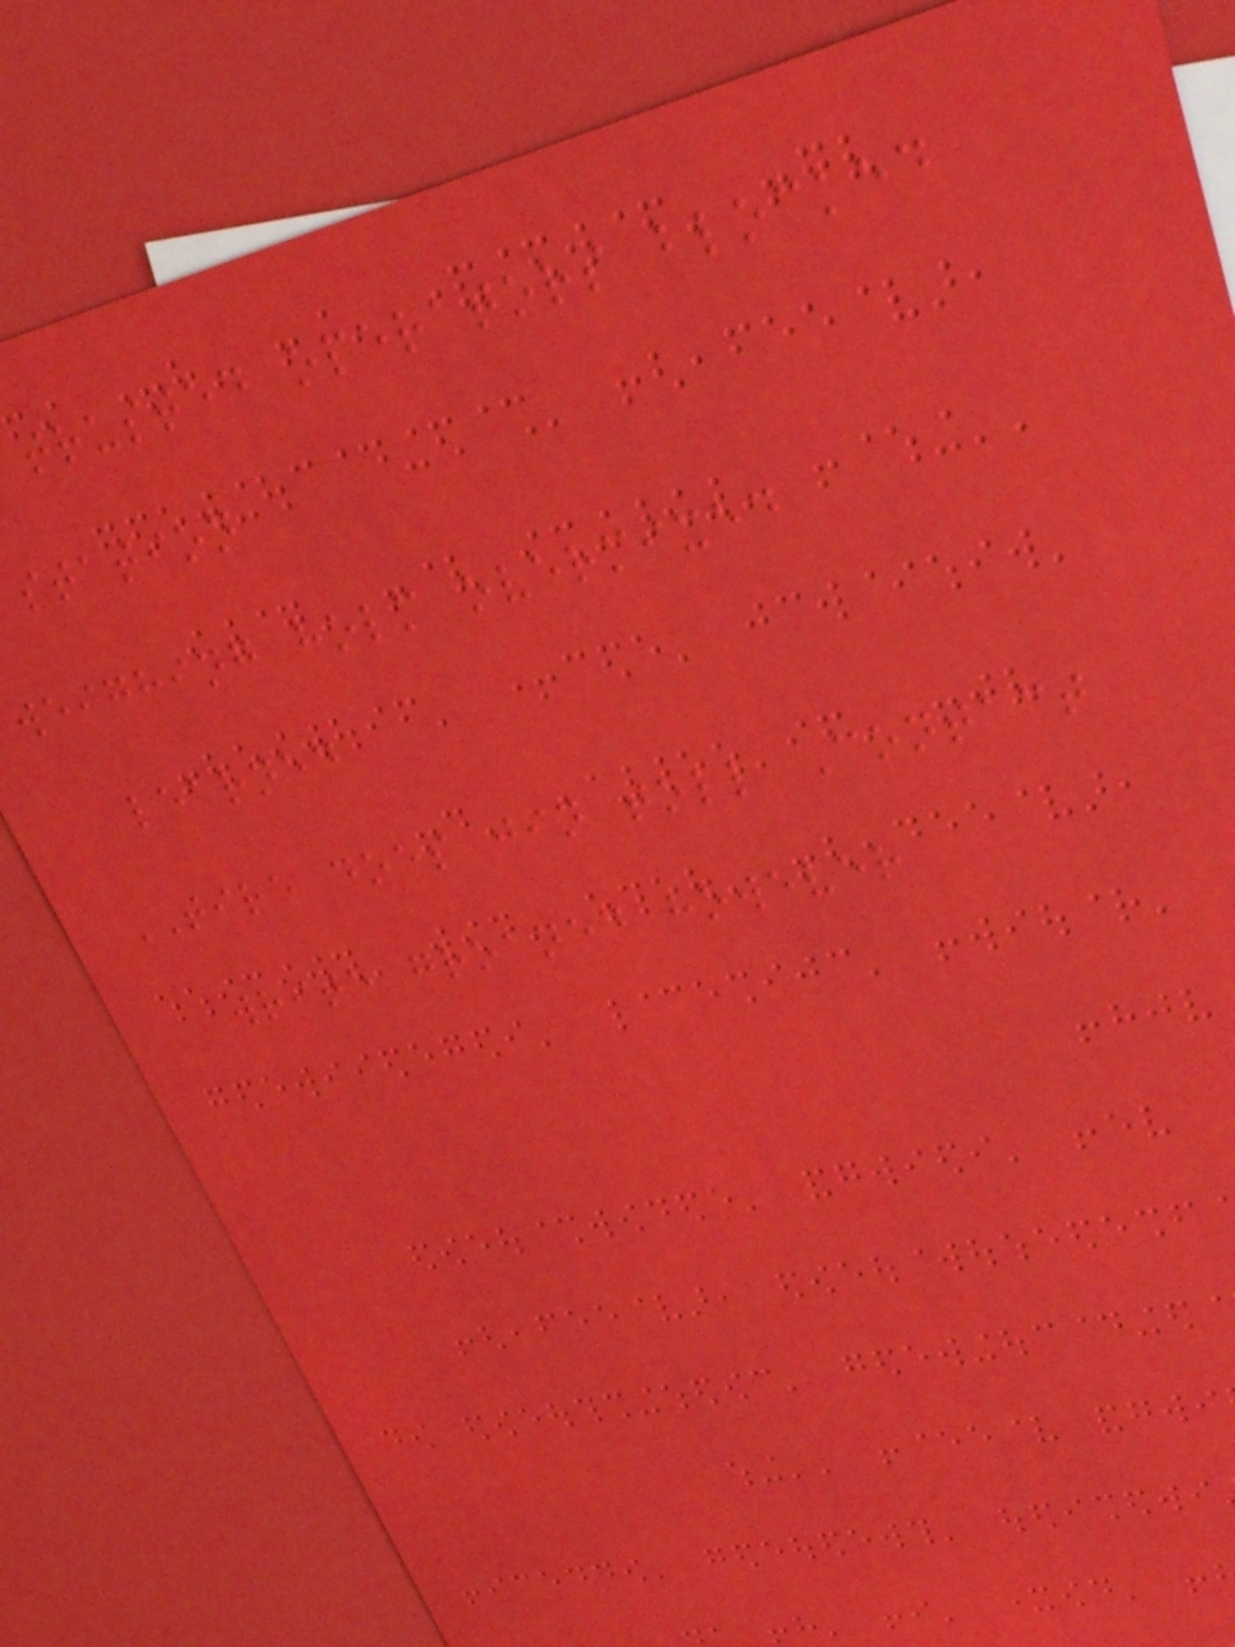trusted operators blocked
station
weighing holm overmixed
learned
TIRE does jin toll Contact
write groaned however
